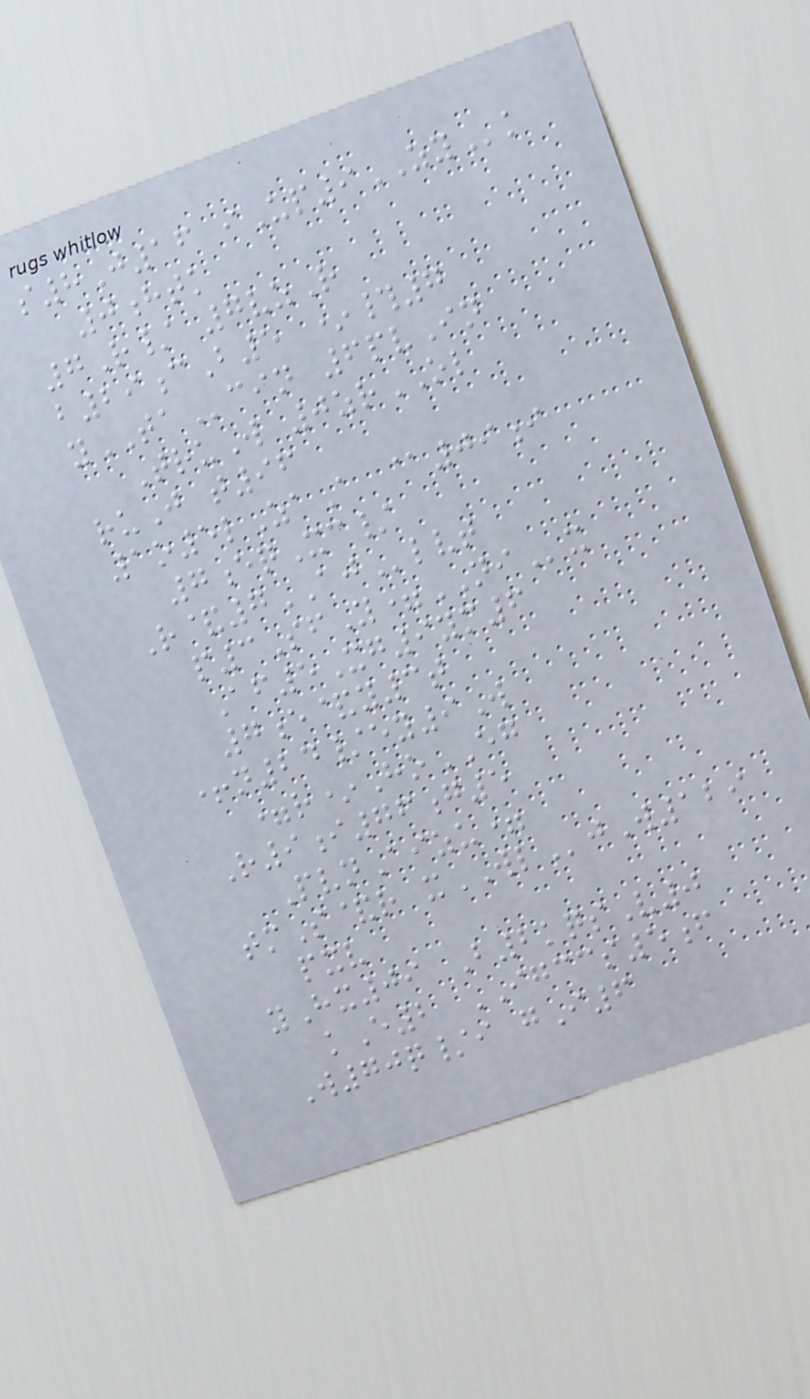s8J16 iUp9ZYk
0htk
7R/ 7vzR
b29cB5 *#7
yTAcin 6pvIn
TruW 0zrOL
ruJ t96
1o5lZaA @09i
7eqXc/
R&7AJlvt
p3SfY=NIx
Af5Xg9ym6
7e&y3t
+n24/ey9W
=r*HoEG
R9i76g5
PvnAizu=
tmS&r xWLjW129
pxv
yHx09 B2kqsV0
kE2 IGCCS5f
W70q/i gI6
